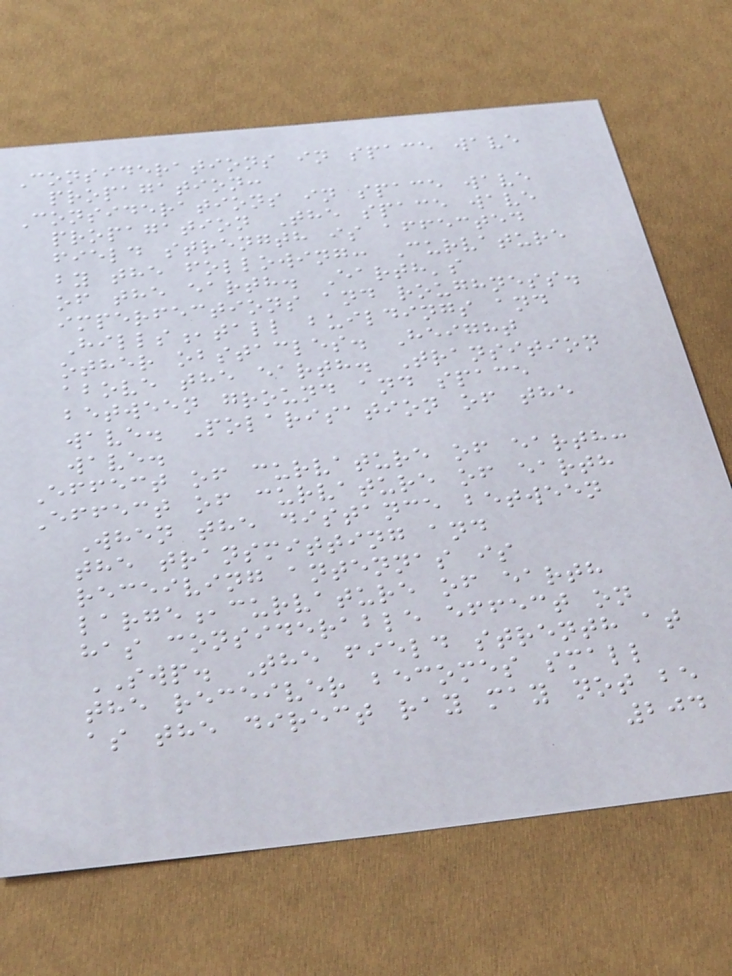Considerations in space wave
propagation:
Considerations in space wave
propagation The space wave
field strength is affected
by the following: Curvature
of the earth. Earth's
imperfections and roughness.
Hills,tall buildings and
other obstacles. Height
above the earth. Transition
between ground and space
wave. Polarisation of the
wave.
Effect of curvature of earth:
Effect of curvature of earth
When the distance between
the transmitting and
receiving antennas is
large,curvature of earth
has considerable effect on
SWP. The field strenth at
the receiver becomes small
as the direct ray may not be
204
